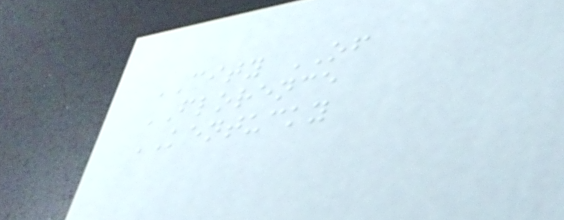CITY OF
FLORENCE
KENTUCKY
